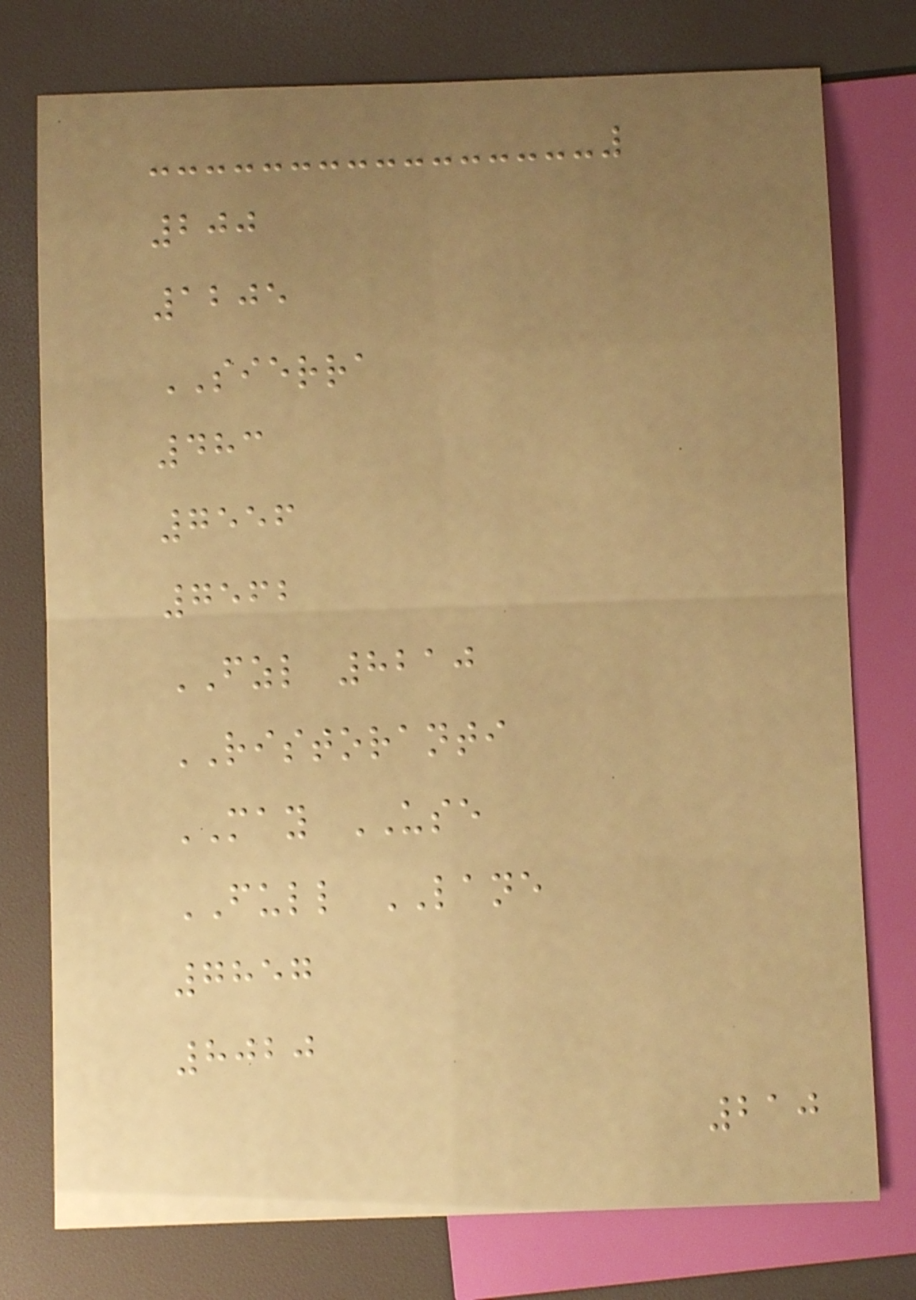200
1205
SIERRA
483
7556
7562
FZL 8210
RISTORANTI
MAY USE
FULL LANE
7857
8020
210
